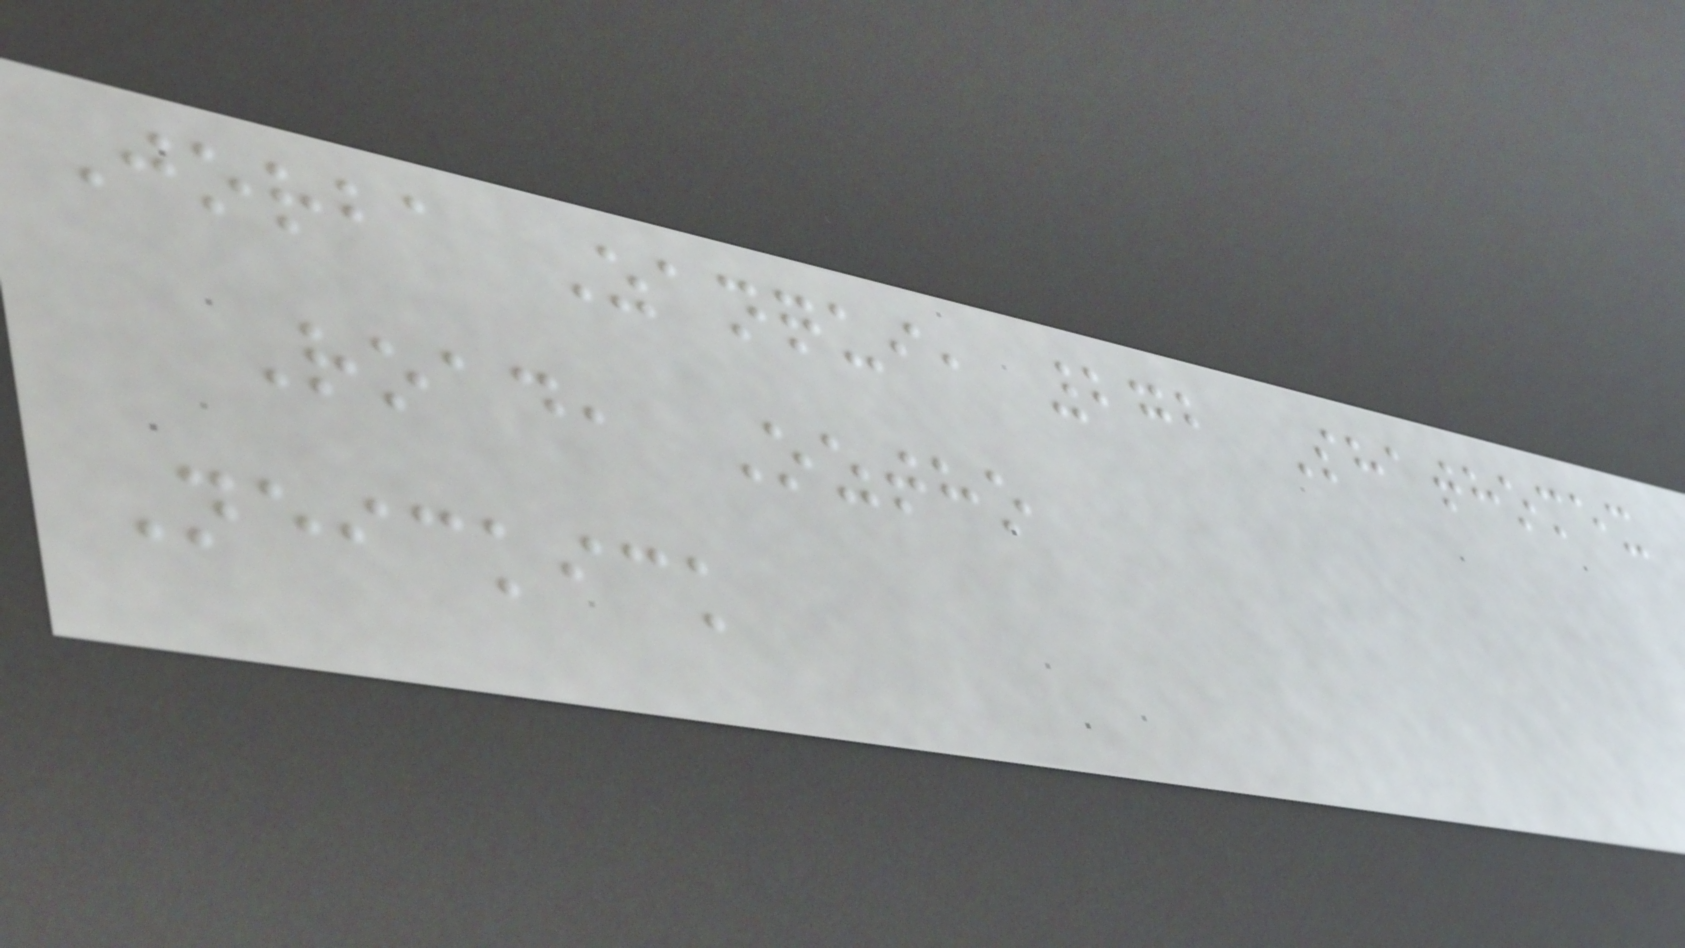Jorba Zanqui, 272 Shathomex
Road, Oztho
Neickick
